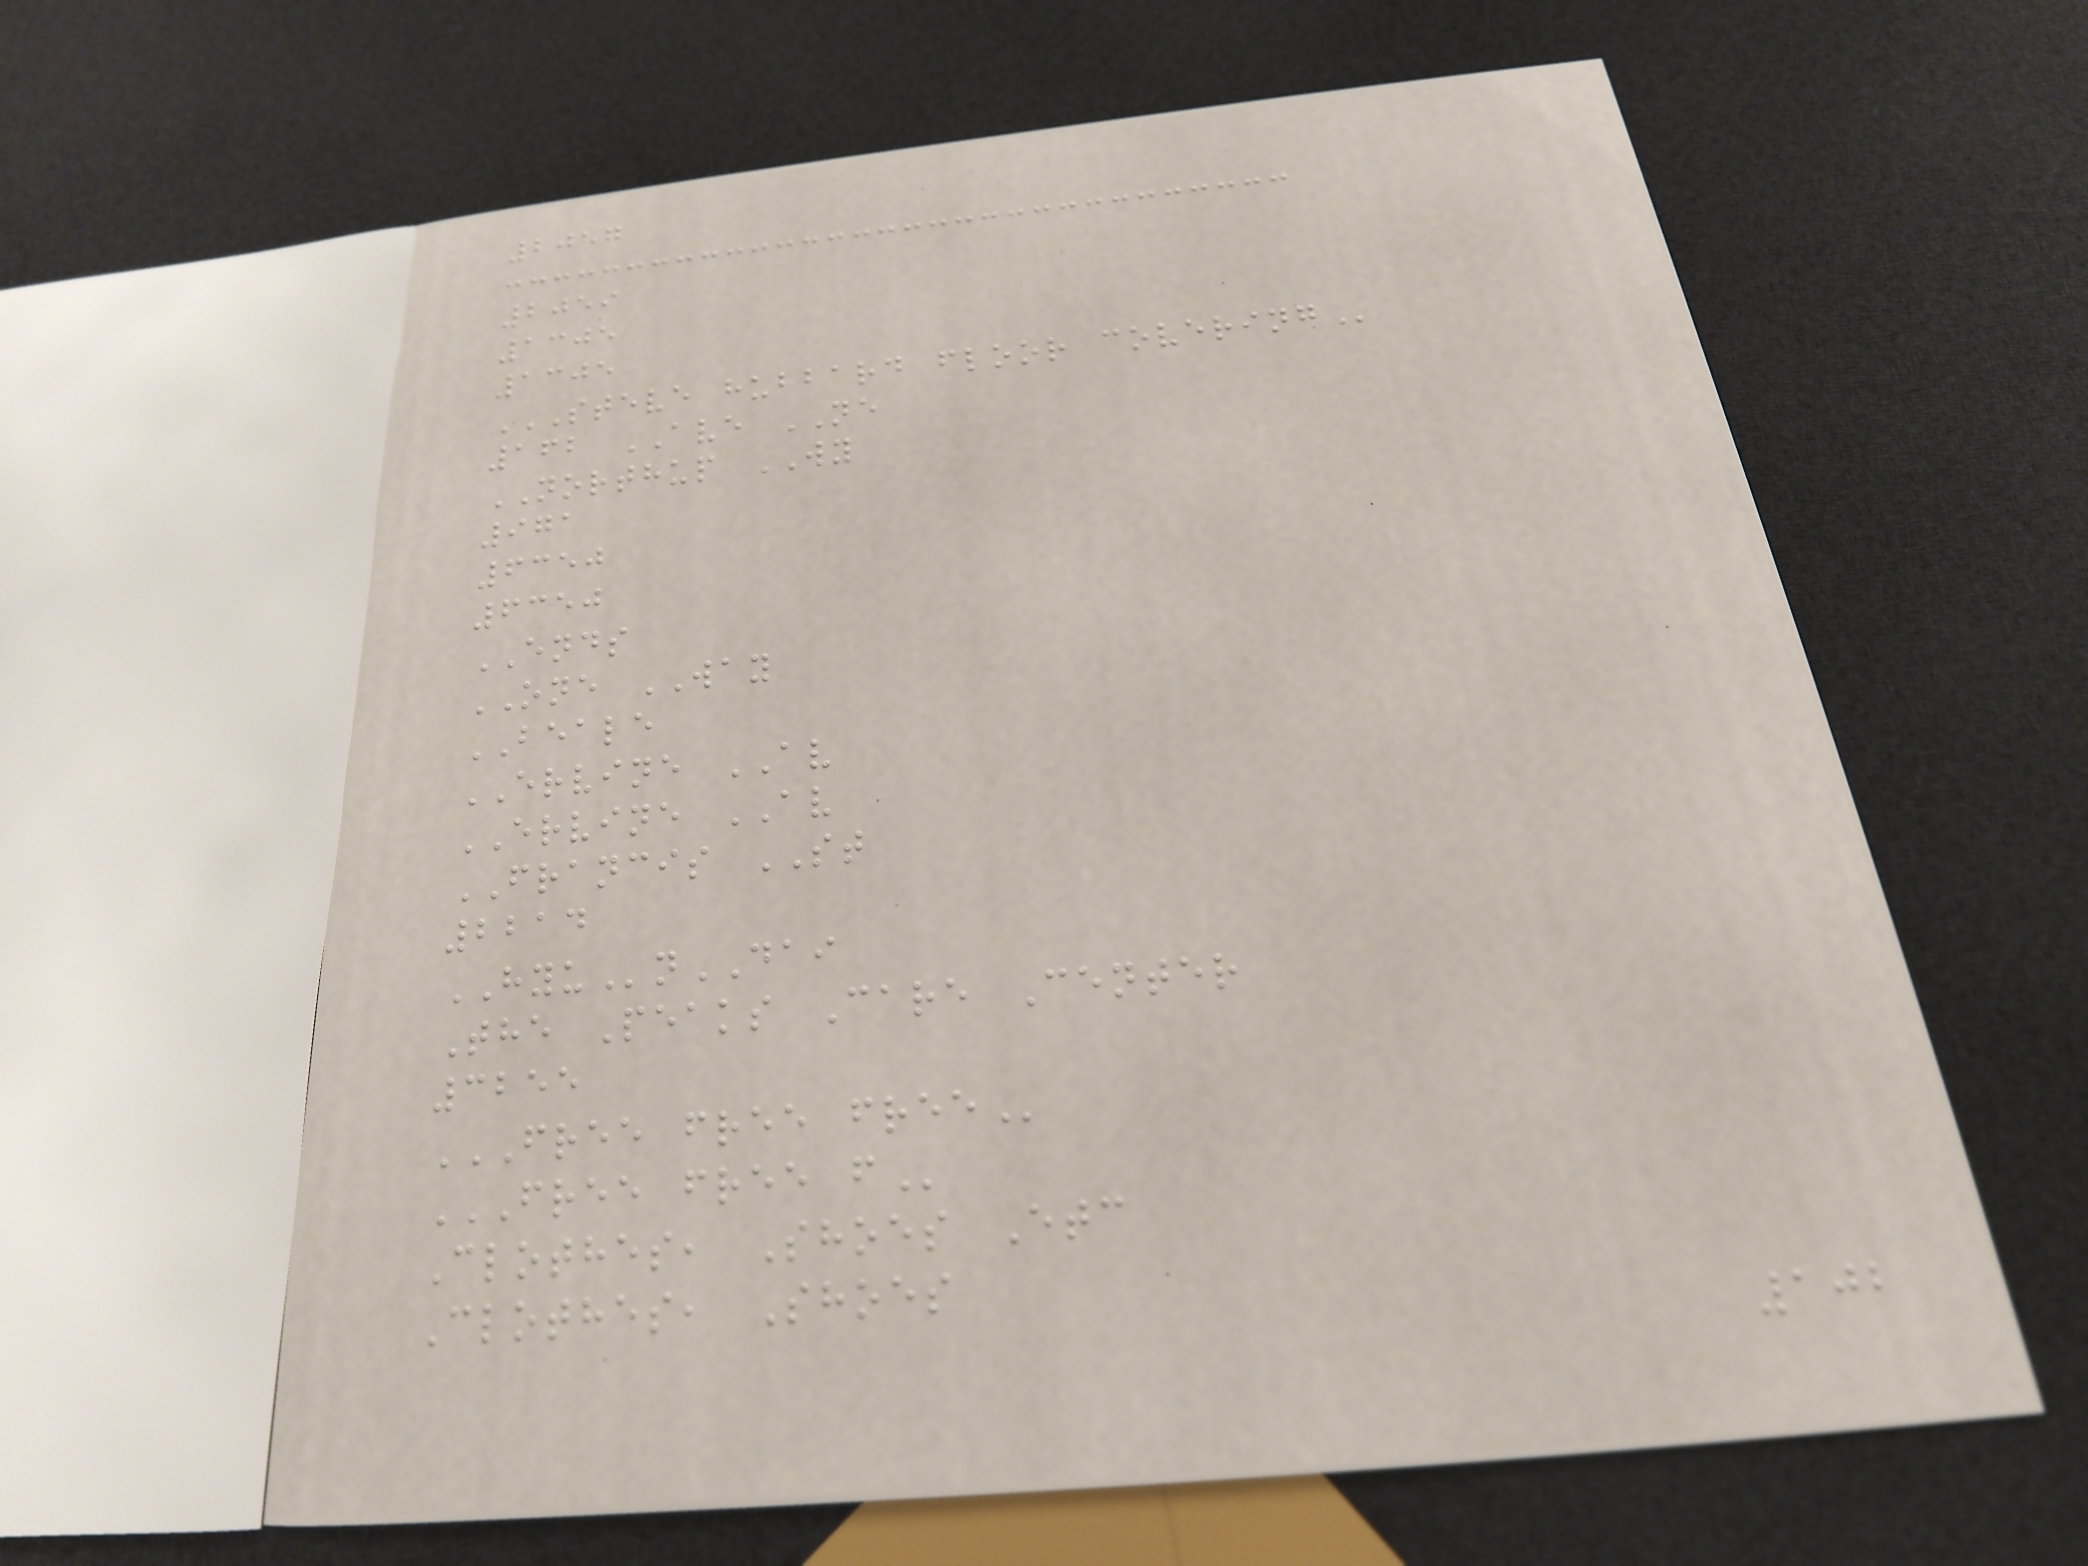2057
2059
1305
1305
STEVE HUBBARD FLOOR COVERING
162 AVE NE
NORTHUP WY
971
6350
6350
ENDS
ONE WAY
BEALE
ERVINE AV
ERVINE AV
FRANCIS ST
2214
HYUnDAI
The Peaks Care Center
3255
FREE FREE FREE
FREE FREE F
Clothes, Shoes Etc
Clothes, Shoes
102
